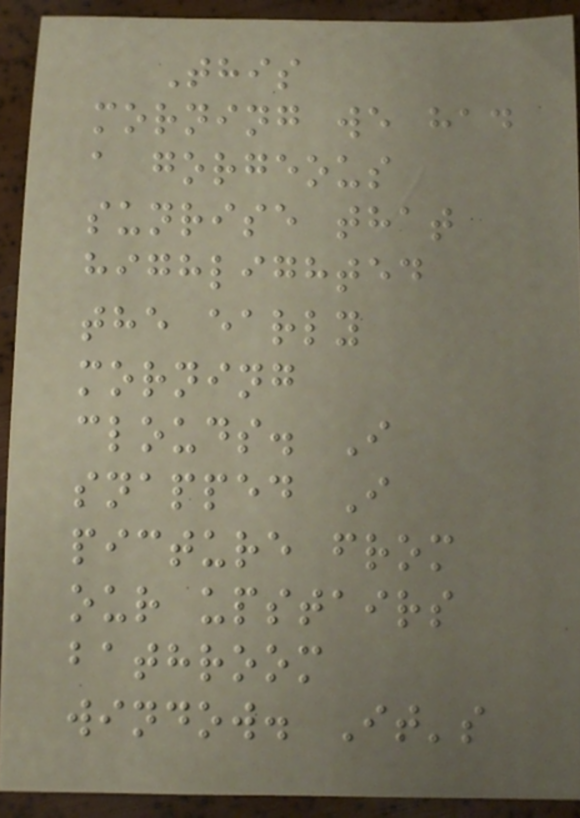This
morning we had
a gorgeous
sunrise that
highlighted
the early
morning
clouds. I
snapped I
picture from
our upstairs
bathroom
window. It's
